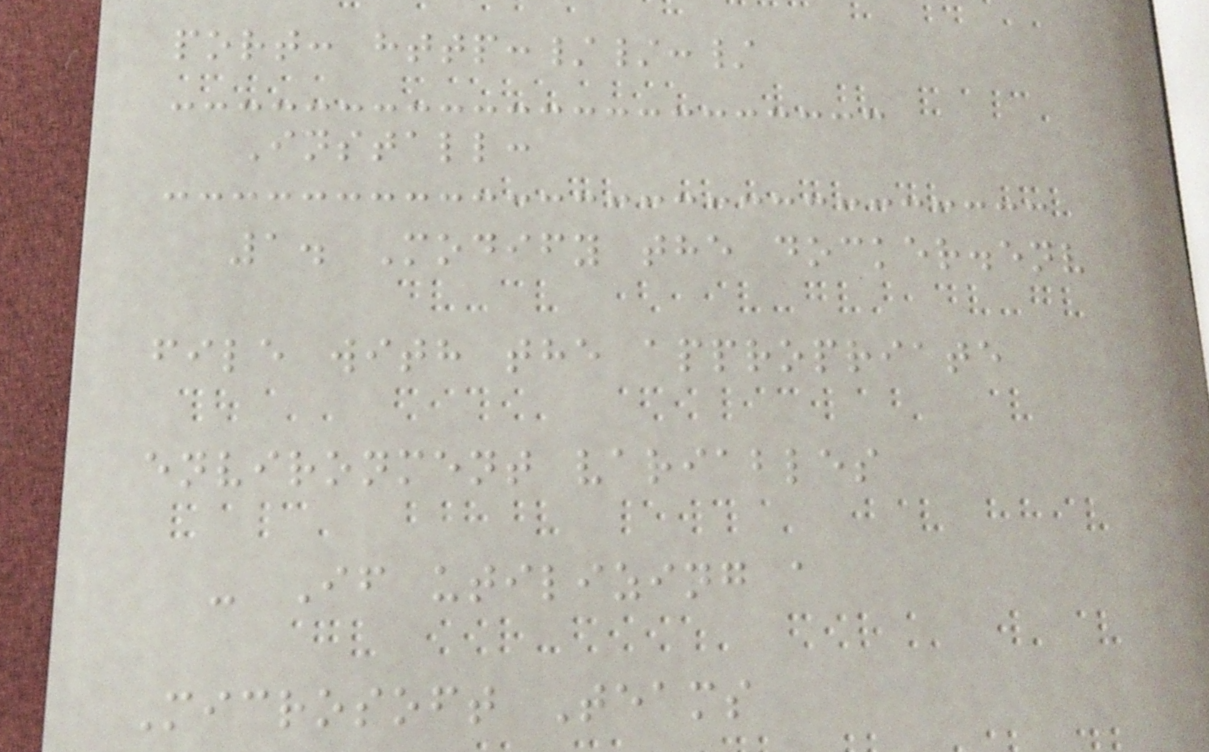port: http://:/
Install:
1. Modify the docker.env
file with the appropriate
environment variables
- If utilizing a
Microsoft Teams
